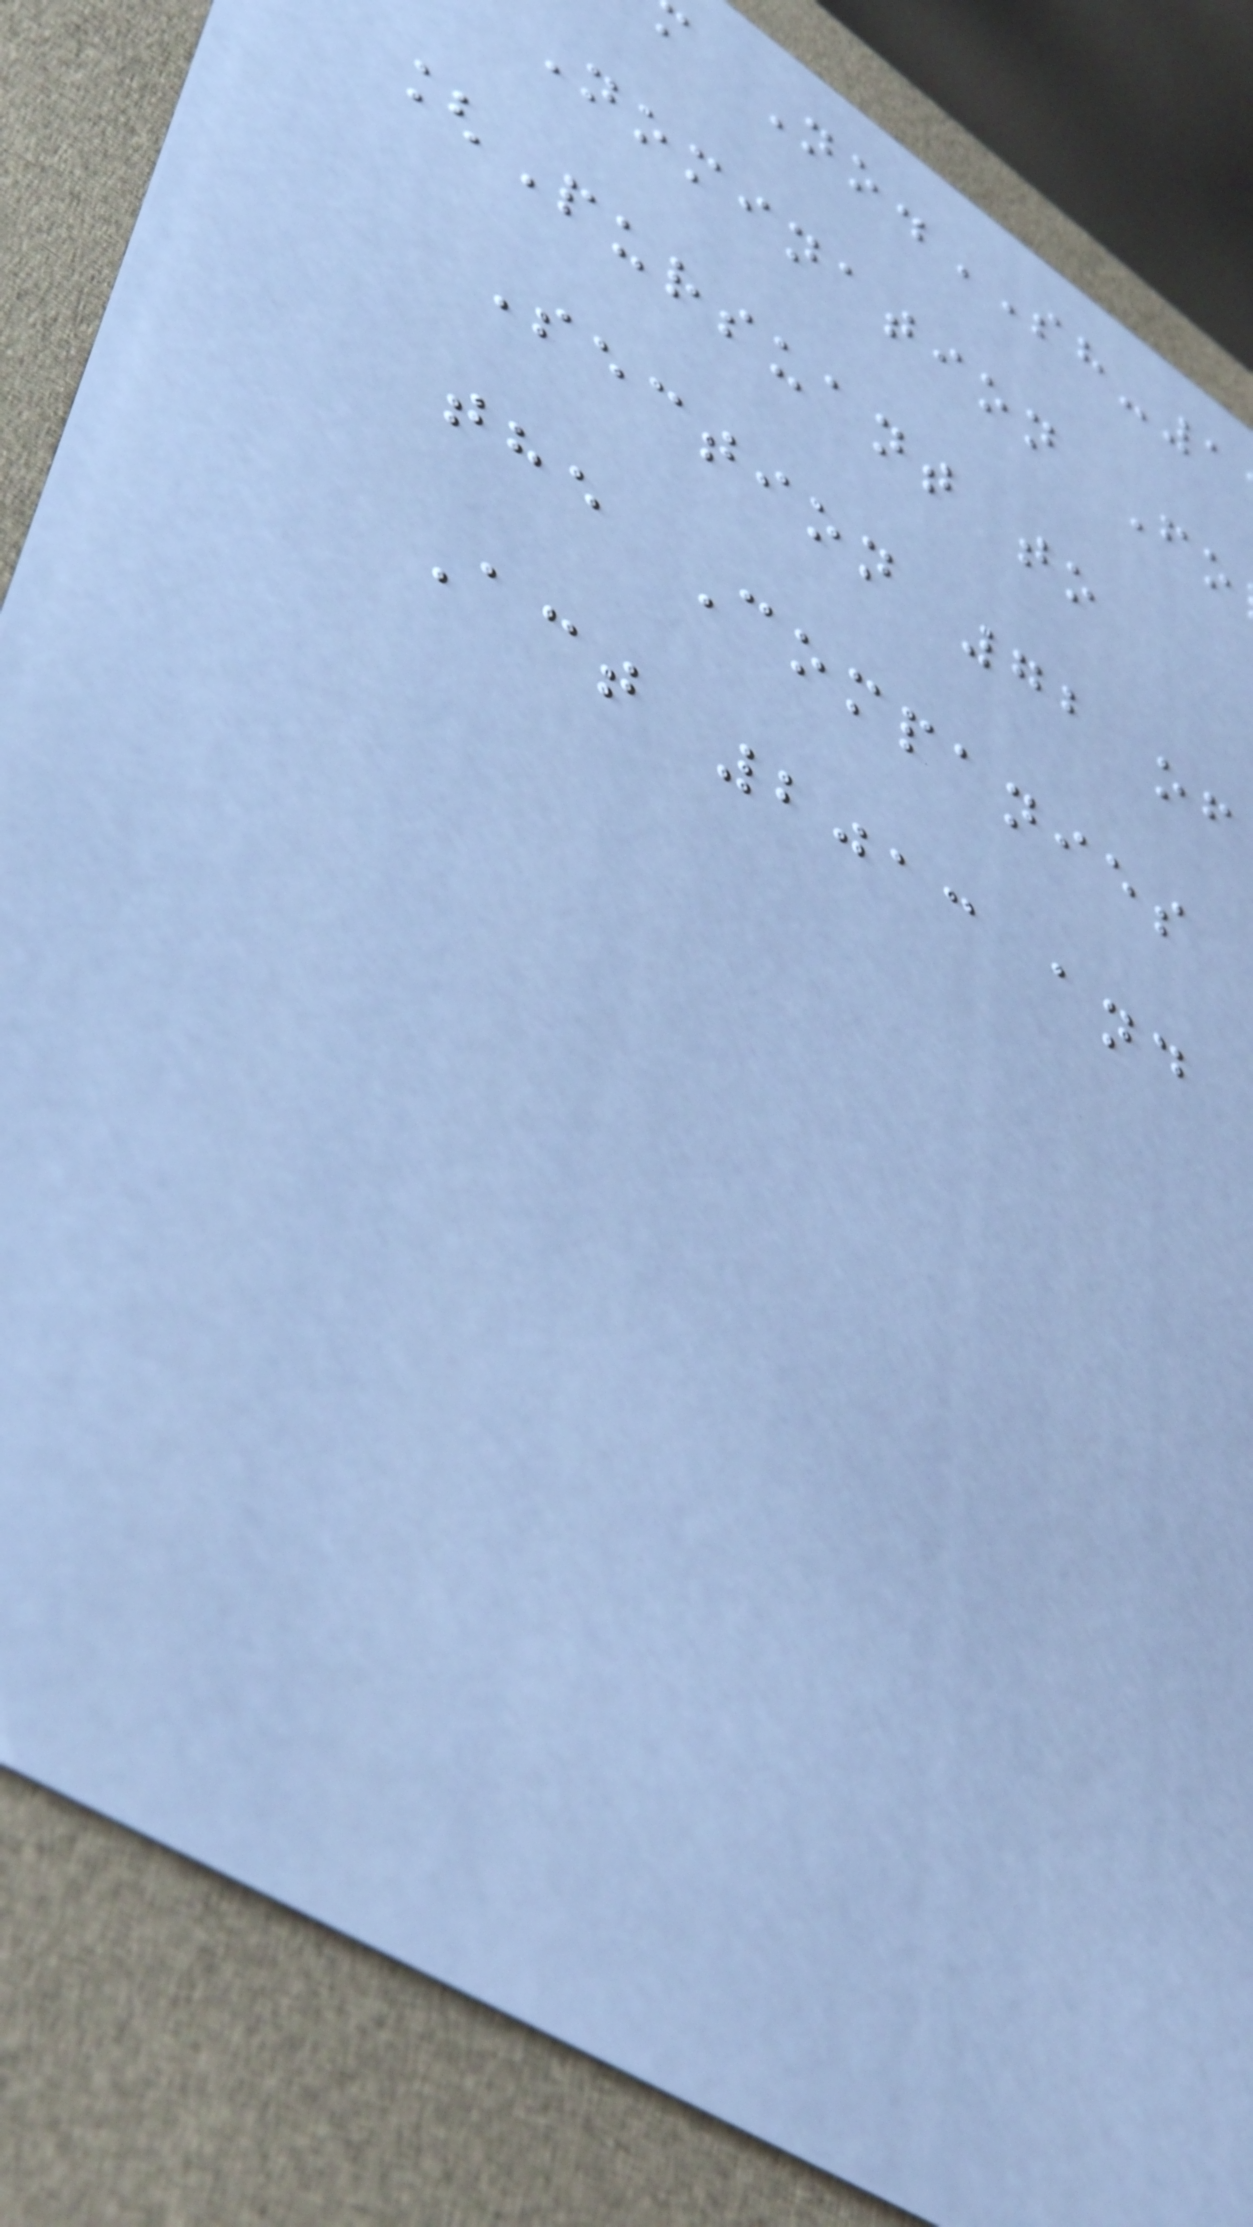No.SH-1
Nomination Fo
[Pursuant to
Section 72 of
the Companies
Act 2013 and
